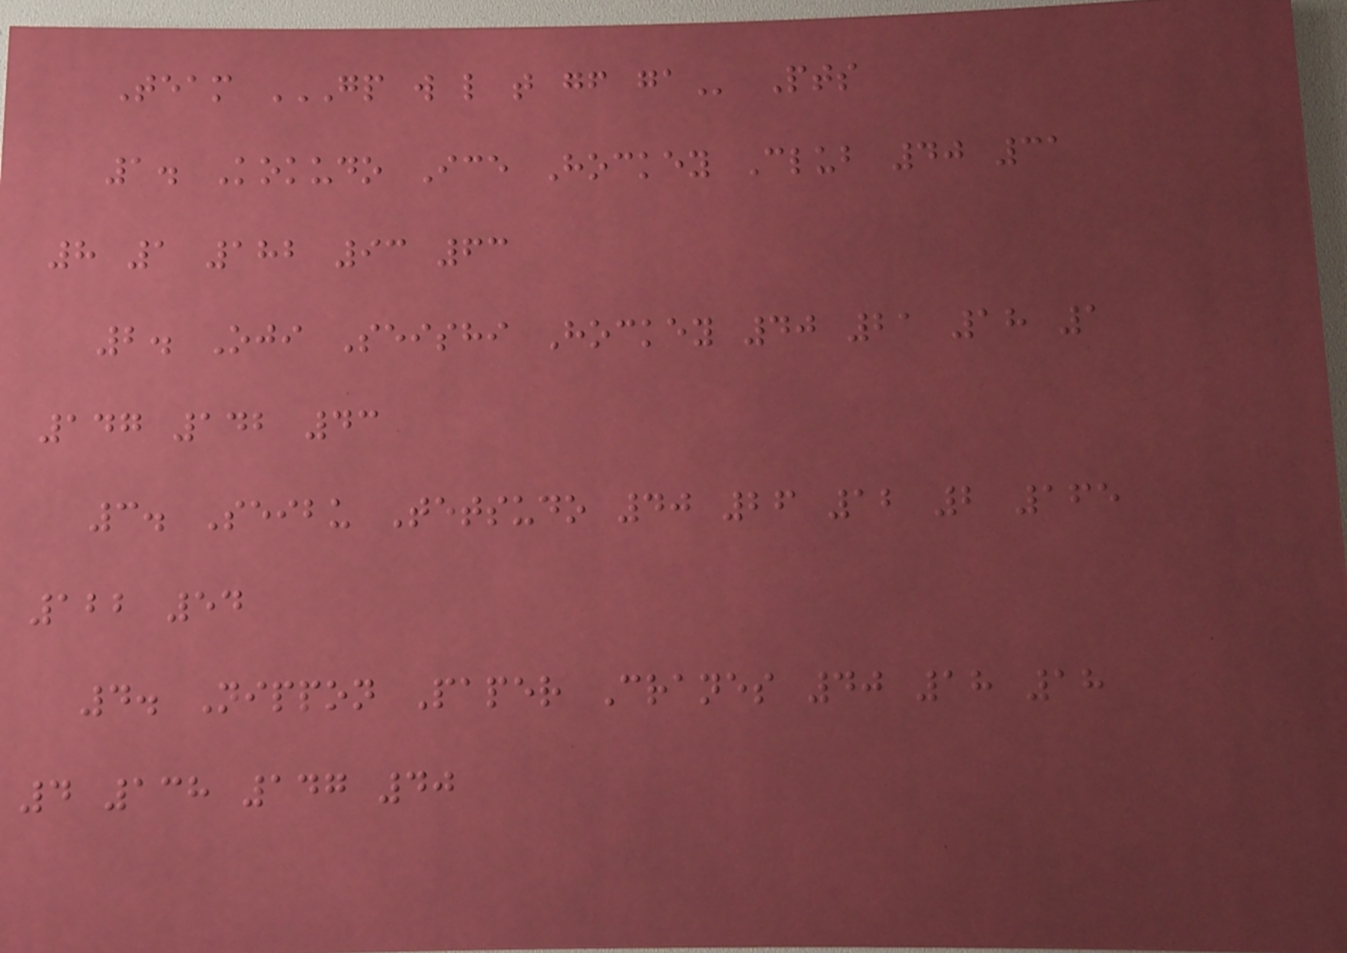Team GP W L T GF GA Pts
1. Kokudo Ice Hockey Club 40 31
8 1 182 93 63
2. Oji Seishi Hockey 40 21 18 1
147 142 43
3. Seibu Tetsudo 40 26 12 2 165
122 54
4. Nippon Paper Cranes 40 18 18
4 138 147 40
